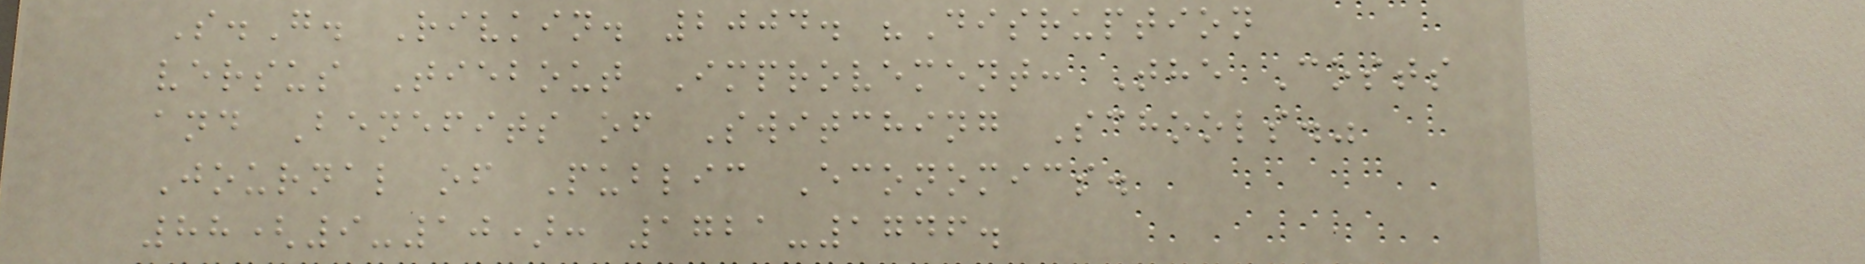S.G. Rivkin. 2004. "Disruption
versus Tiebout Improvement: The Costs
and Benefits of Switching Schools."
Journal of Public Economics.
88(9-10): 1721-1746.
